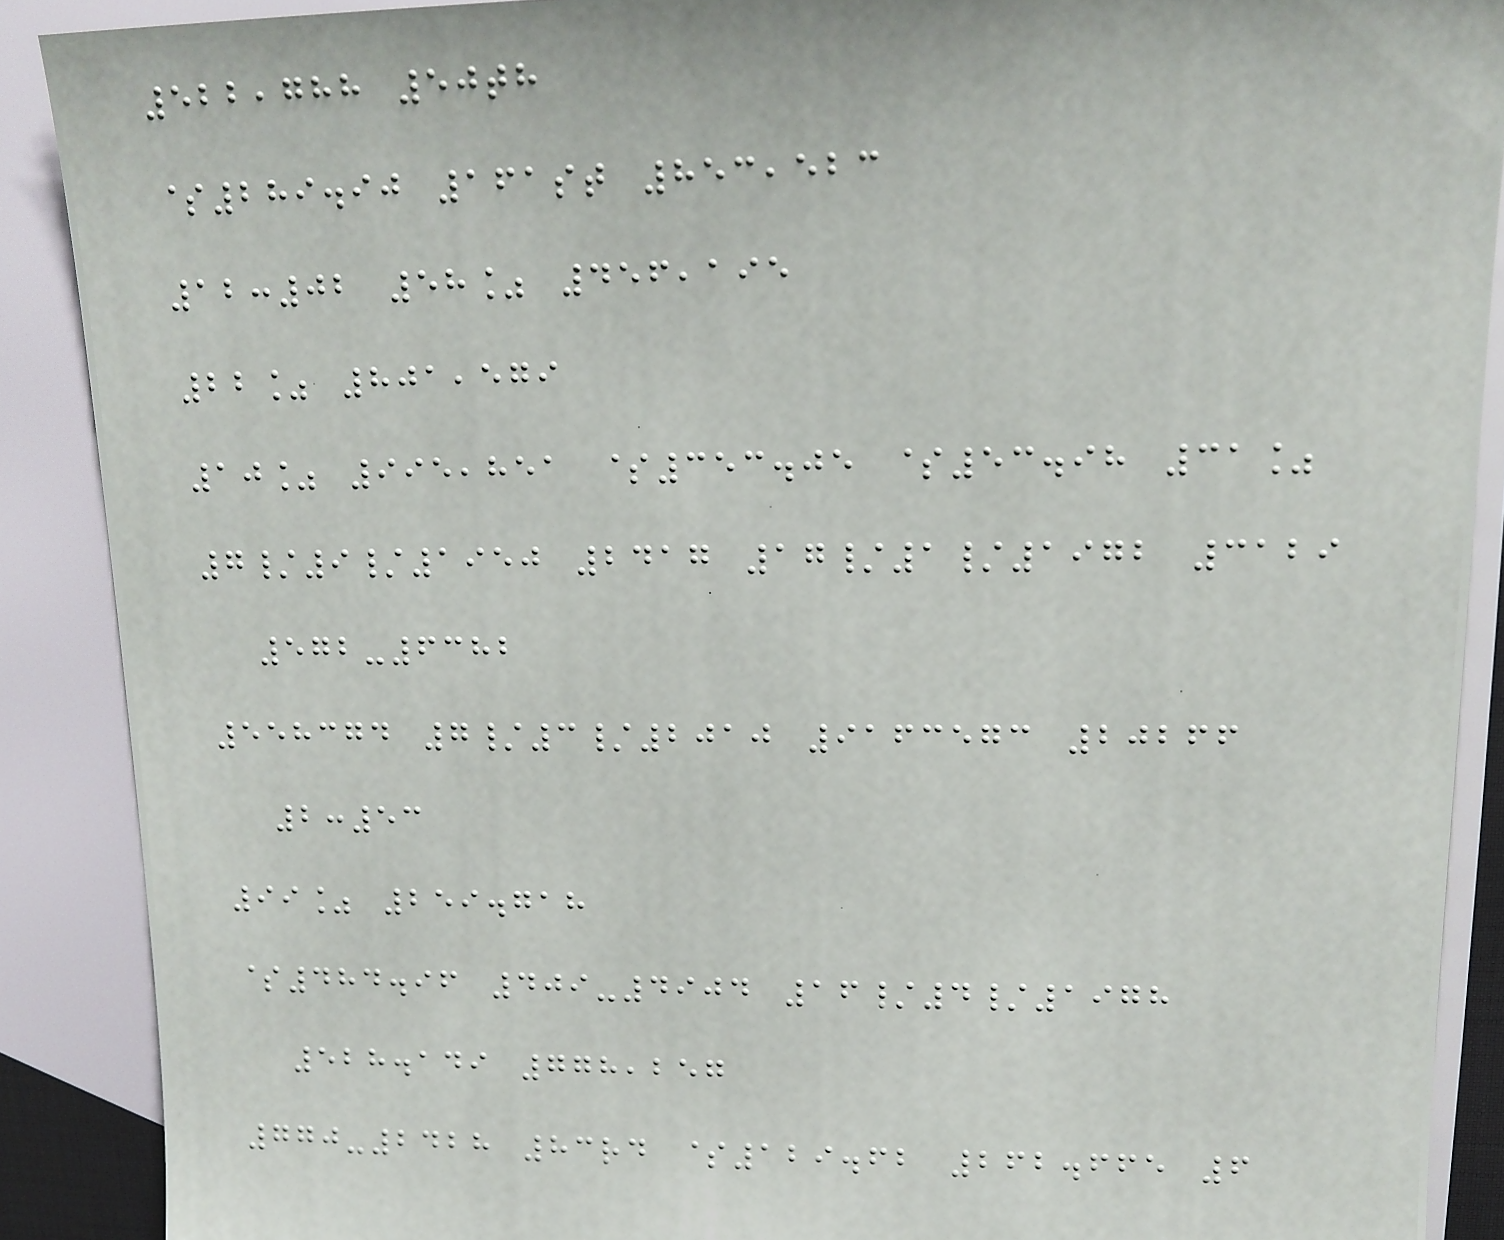522,788 50th
$289.90 161st 853,523
12:02 58% 456,195
22% 801,579
10% 995,851 $353.05 $53.98 31%
7/9/1950 2417 17/1/1972 3129
572-6382
558374 7/3/2010 9163573 20266
2:53
99% 259.718
$484.96 409-4904 16/4/1978
528.149 778,257
770-2428 83rd $129.62 262.665 6
